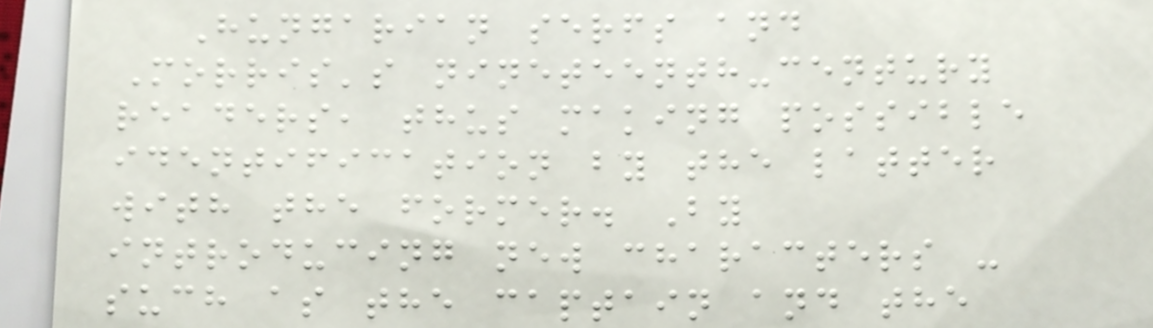Hungarian serfs and
Morris's nineteenth-century
readers, thus making possible
identification by the latter
with the former. By
introducing new characters -
such as the captain and the
